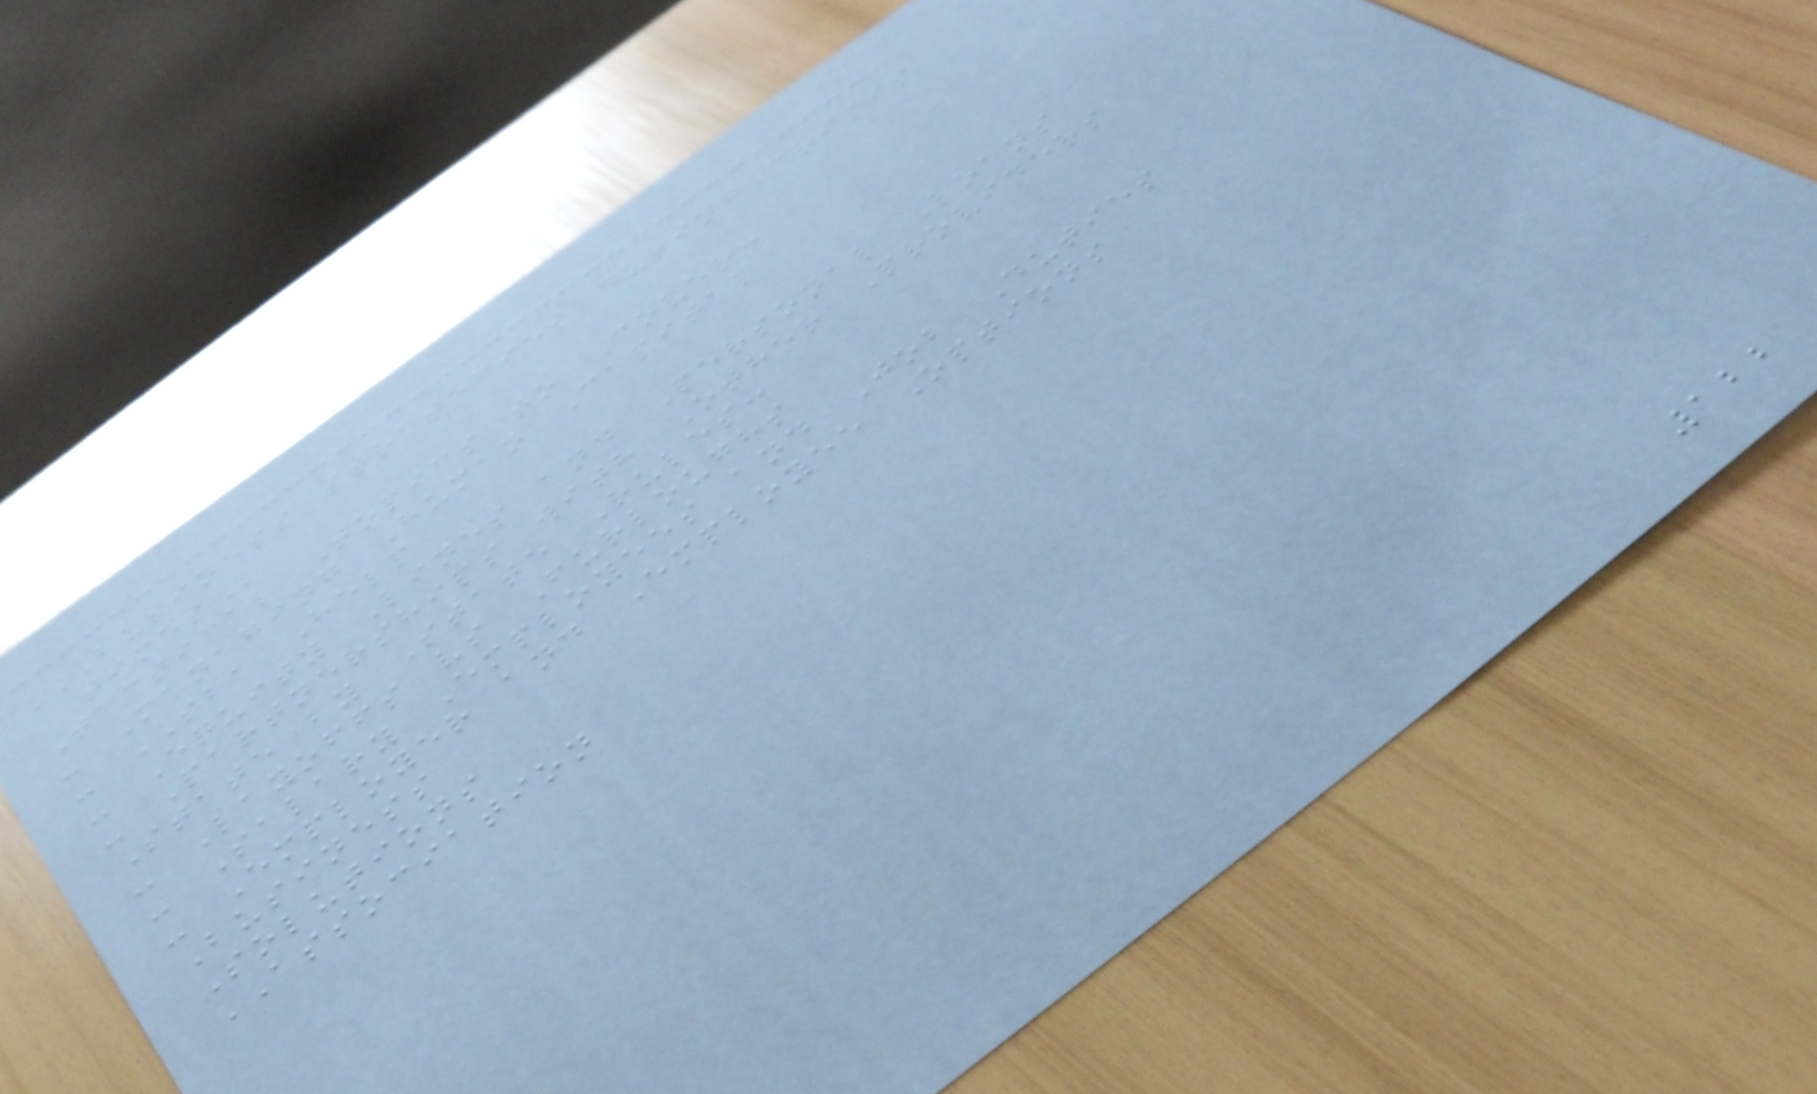BUSINESS STRATEGIES DURING CRISIS
TIMES
Tactical Topics to Cover:
- Managing Human Capital
- SBA Help
- Equity Lines and Personal Loans
- Partnerships with Other Providers
State by State Rules:
- Layoffs vs Furloughs
- Salary Employees and Job Duties
- Employer and Employee Options
Business
Solutions
ASSOCIATION
122
